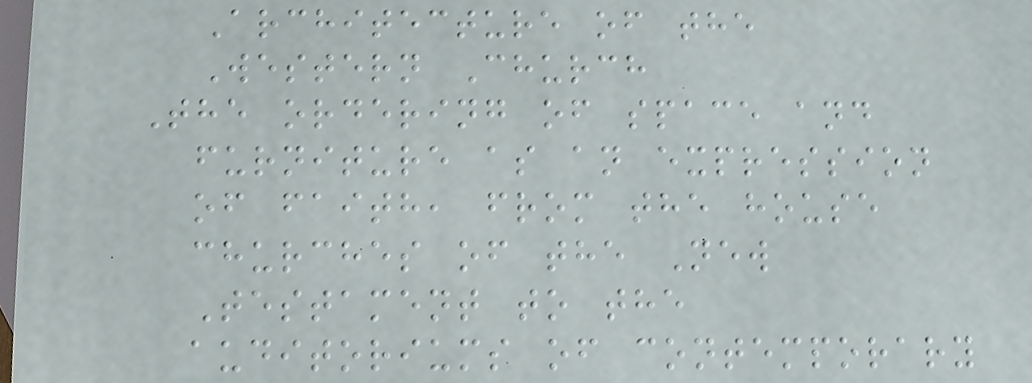Architecture of the
Western Church
The ordering of space and
furniture as an expression
of faith, from the house
churches of the New
Testament to the
auditoriums of contemporary
